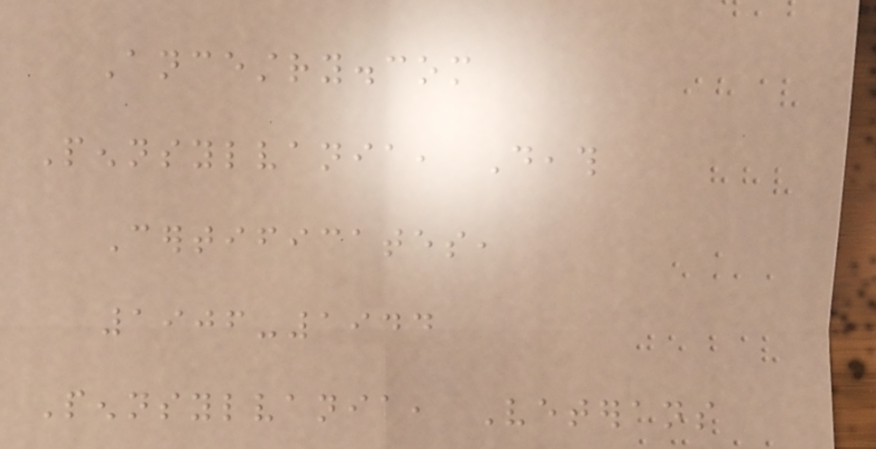Ancestry.com
Pennsylvania, Death
Certificates,
1906-1944
Pennsylvania, Veterans
